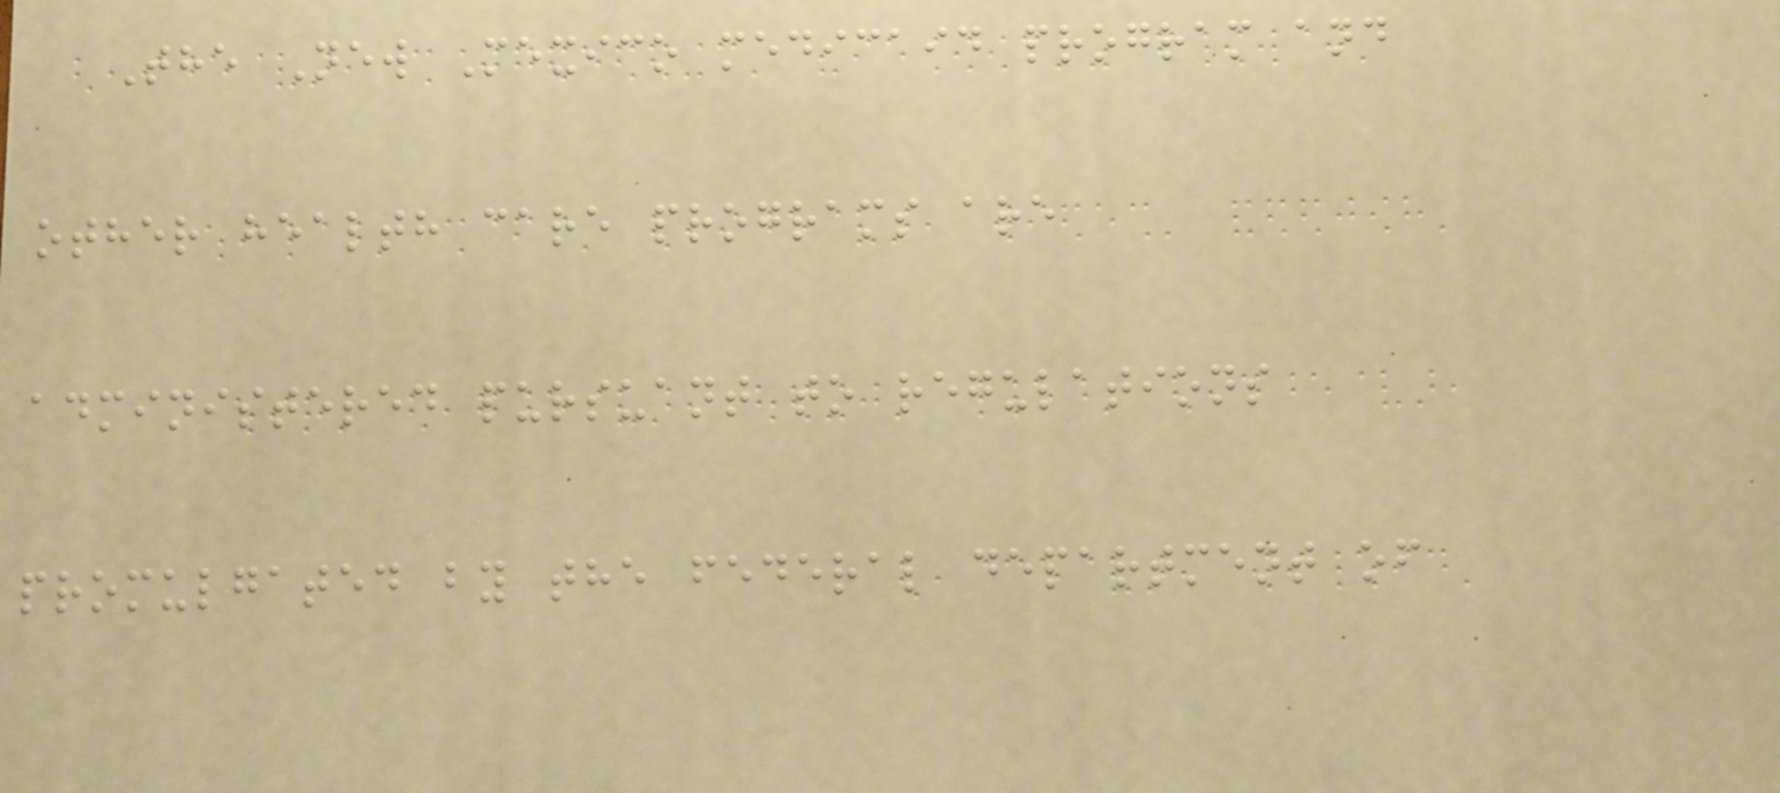The New Mexico medicaid program and
other health care programs are
administered pursuant to regulations
promulgated by the federal department of
